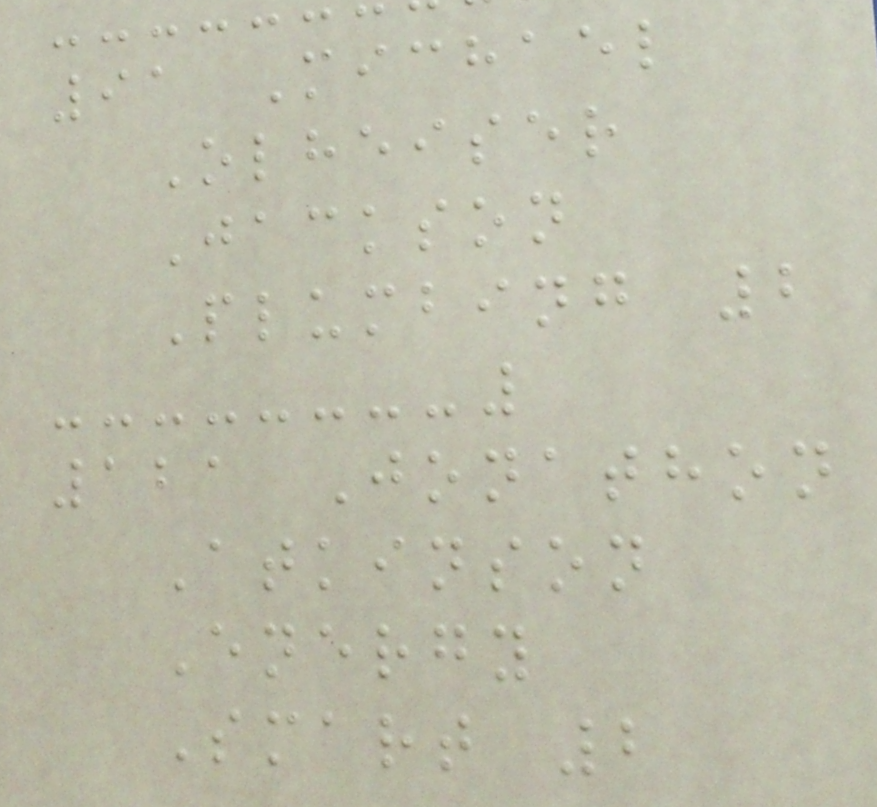91 Michael
Olheiser
Jackson
Plumbing 2
121 Jonathon
Atkinson
Energy
Smart 2
